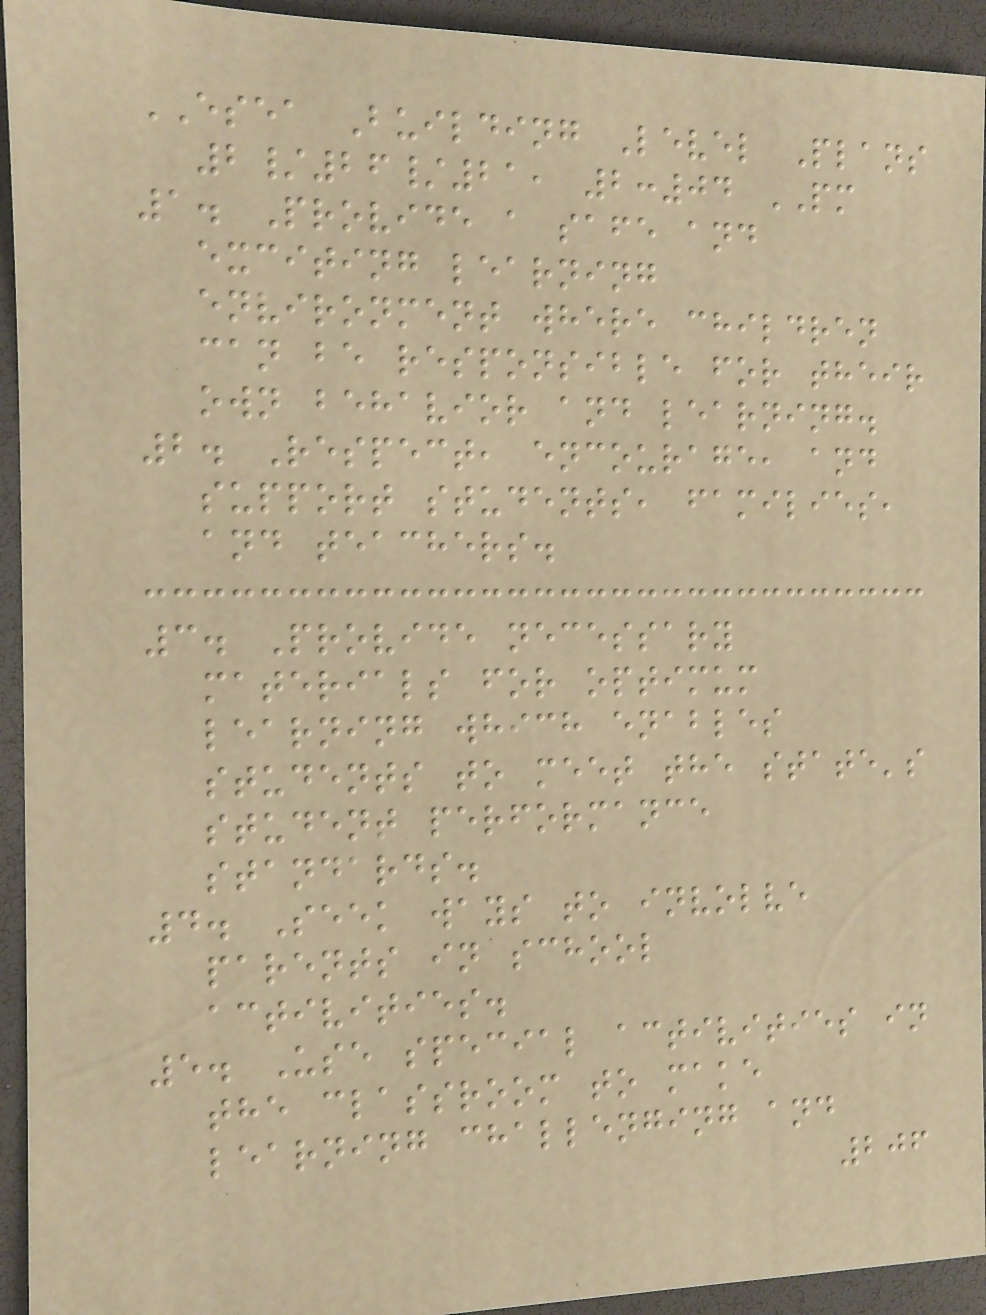ESEA Building Level Plans
2/26/21, 2:04 PM
1. Provide a safe and
exciting learning
environment where children
can be responsible for their
own behavior and learning.
2. Respect, encourage, and
support students, families,
and teachers.
3. Provide necessary
materials for optimum
learning which enables
students to meet the state's
student performance
standards.
4. Seek ways to involve
parents in school
activities.
5. Use special activities in
the classroom to make
learning challenging and
206
